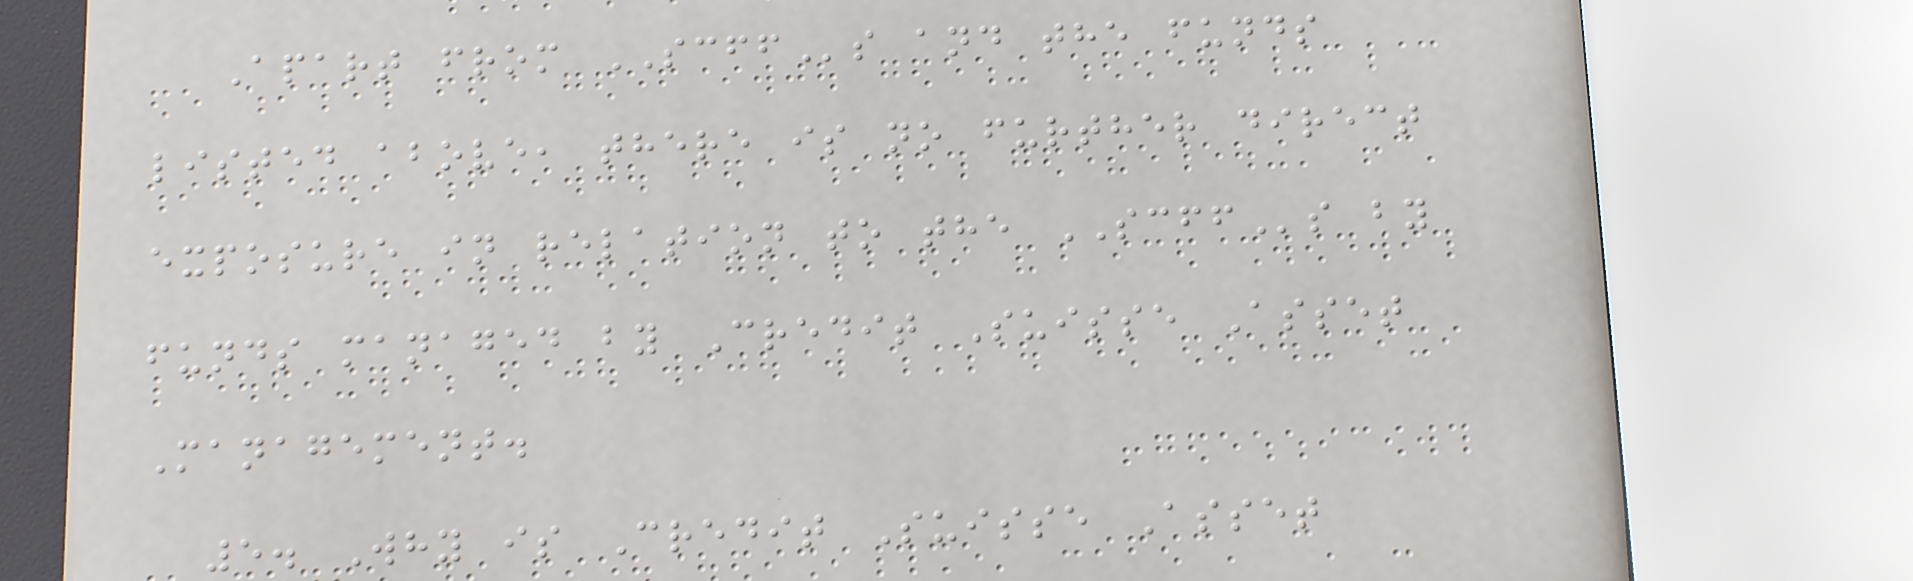Apart from SCFFs and the funds
listed above, there is no further direct
exposure in relation to the SCFFs by
funds managed by Credit Suisse Asset
Management.
5. Why is Credit Suisse Asset
